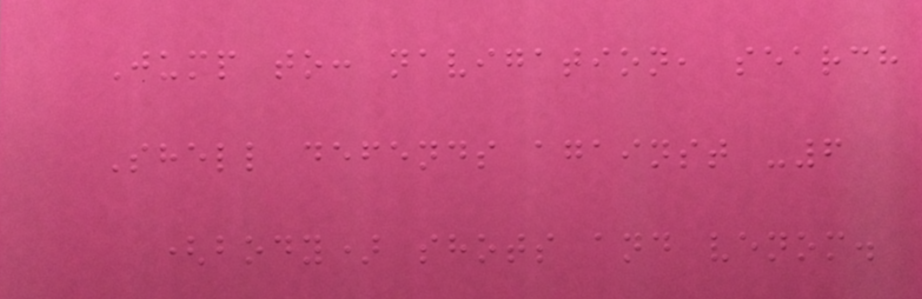Jump to: navigation, search
Shell defends against -6
(body) shots and venom.
